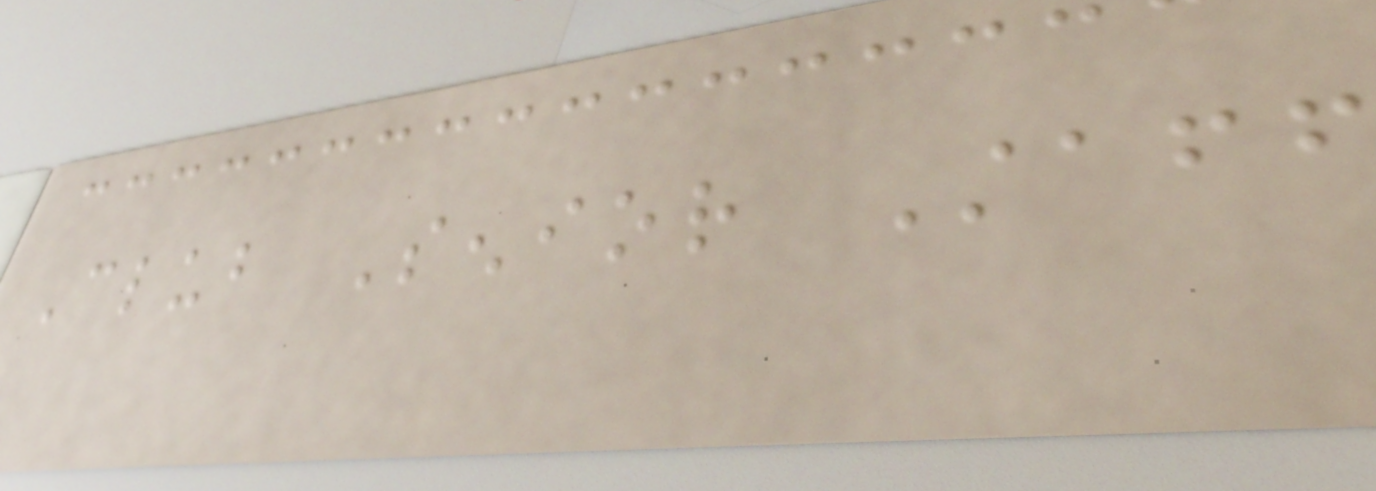Club Senior Staff
